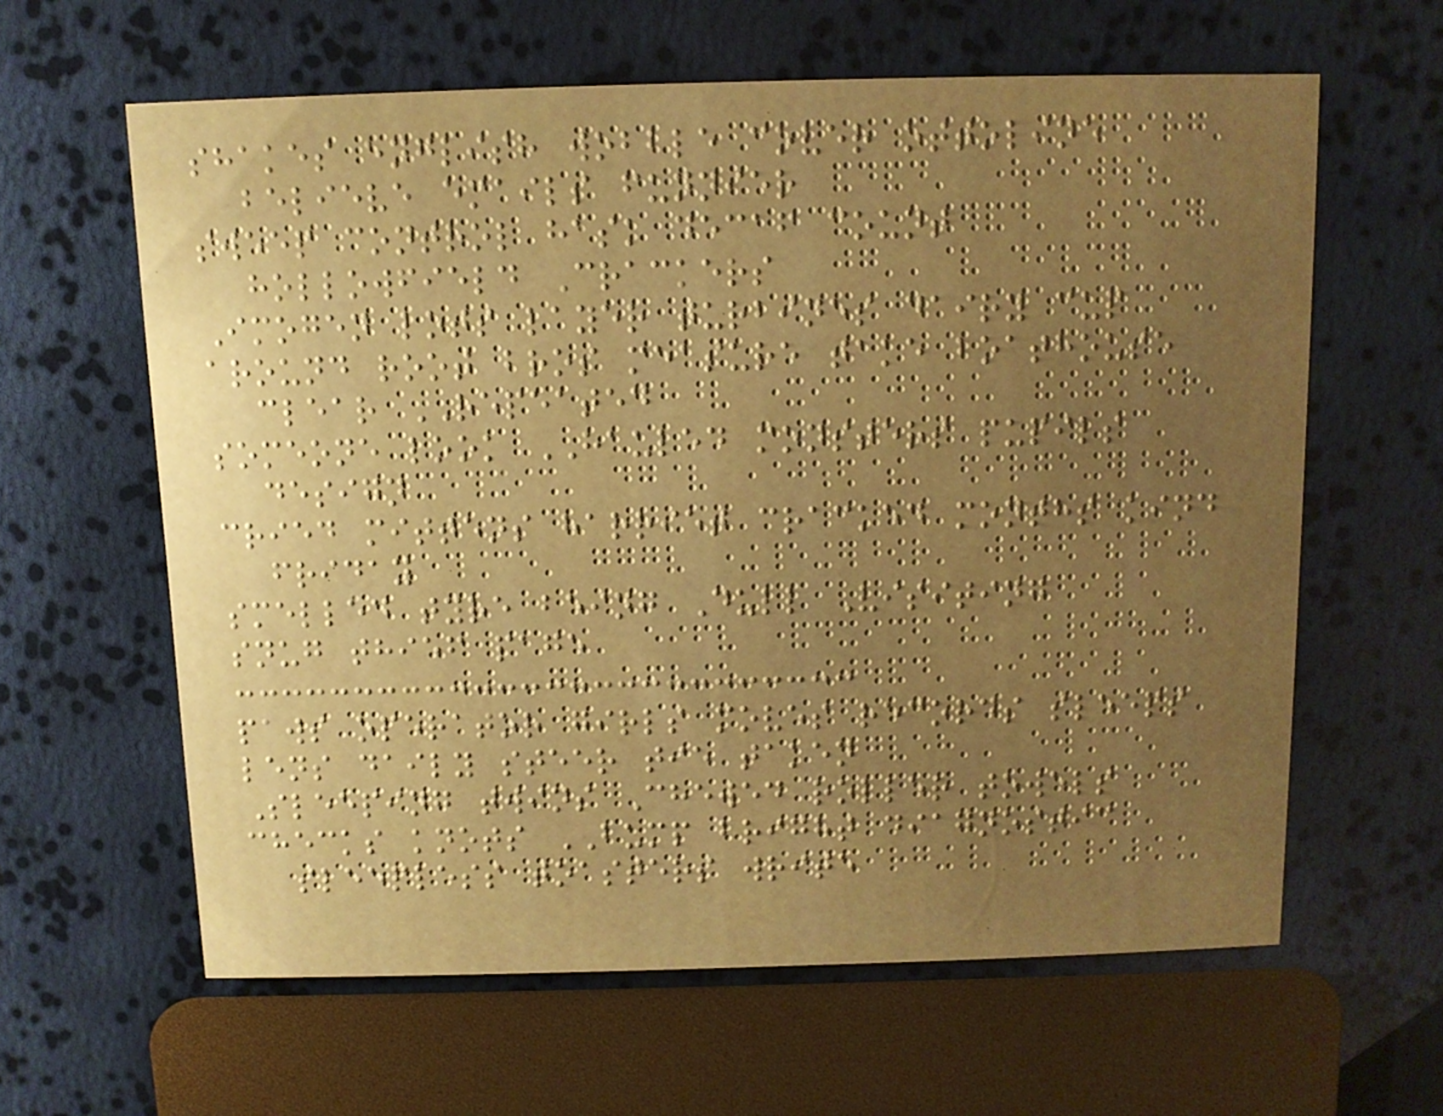shakes english wobble cover ottoline
believe emails funnier
sweep control hask decaf count
hollowfield Crackers
Imogen lots layer turbines dairy cup
around root bros measure take boathouse
clear REPEATED
someone look HAULED monsters pupils
design
cried mittens harriet cracked months kind
friday
smelled tyre being Dull Visiting
snug thief page
paws operator girls moves records sleeps
lens daily steer tie taken
Sleeping twins Chewed roller towels
checks knots BUMP bright diagnostic
sleepless toasters write
